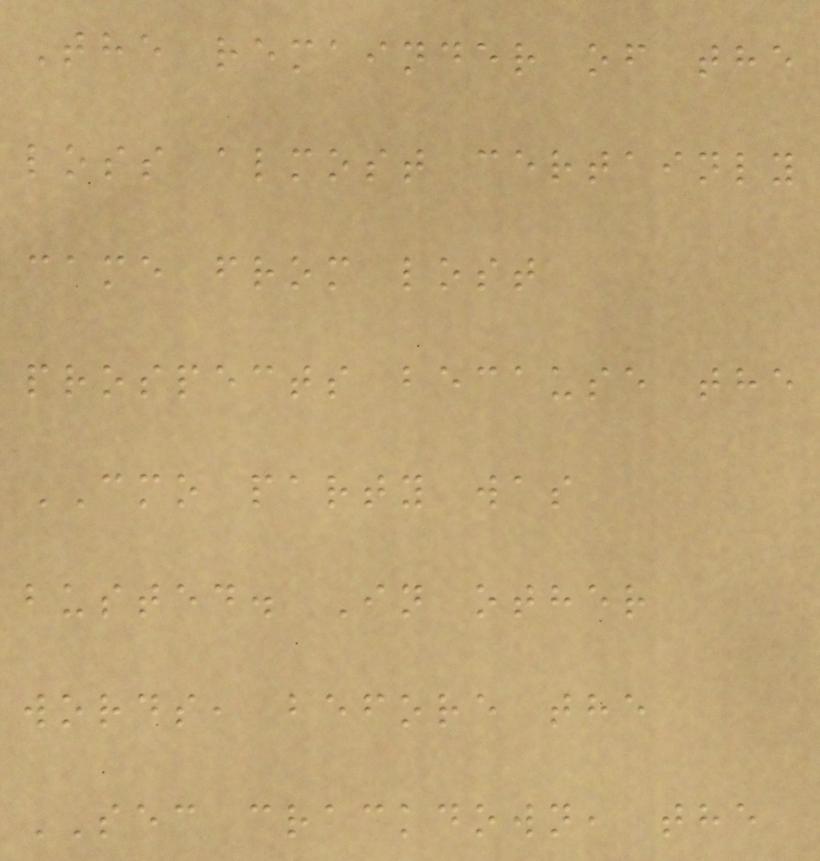The remainder of the
loss almost certainly
came from lost
prospects because the
CMO party was
busted. In other
words, before the
SEC crackdown, the
